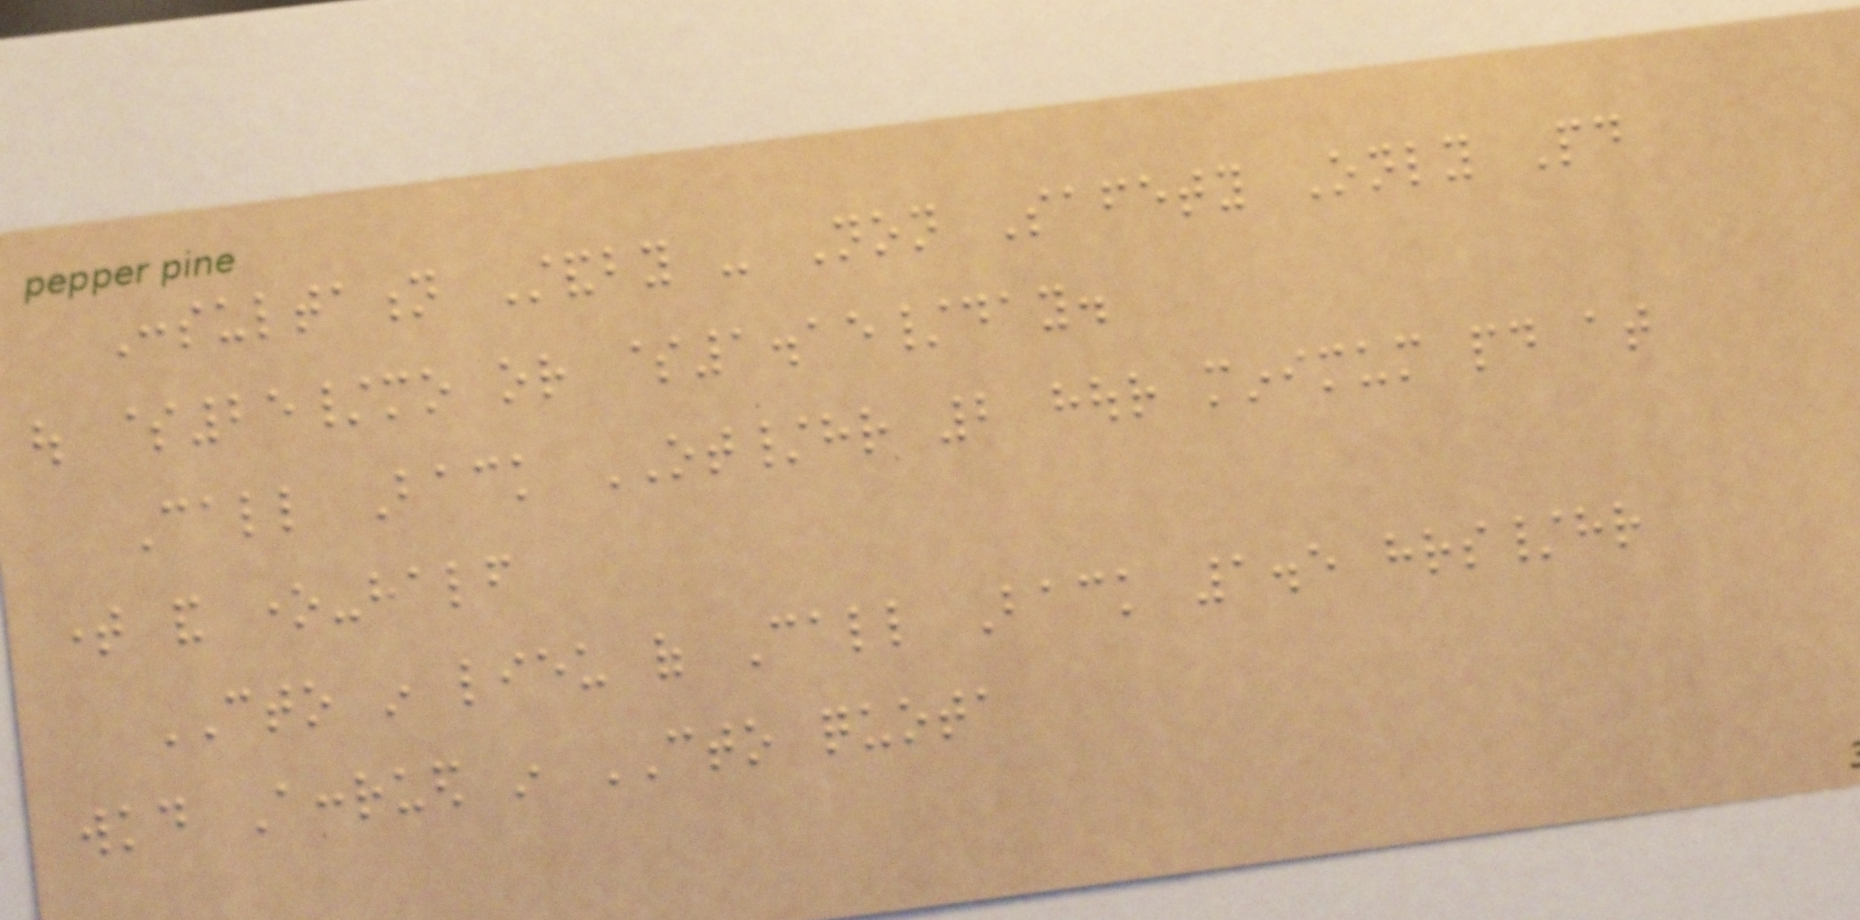Consultation Standby - Non Safety Only Paid
out $25/mo or $1.15/day.
Call Back OT/hr 2 hour minimum paid at
time and one-half
CTO in lieu of Call Back 1.5 hrs/hr
wkd Accrued in CTO quota
